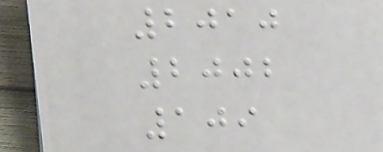2010
2002
109
